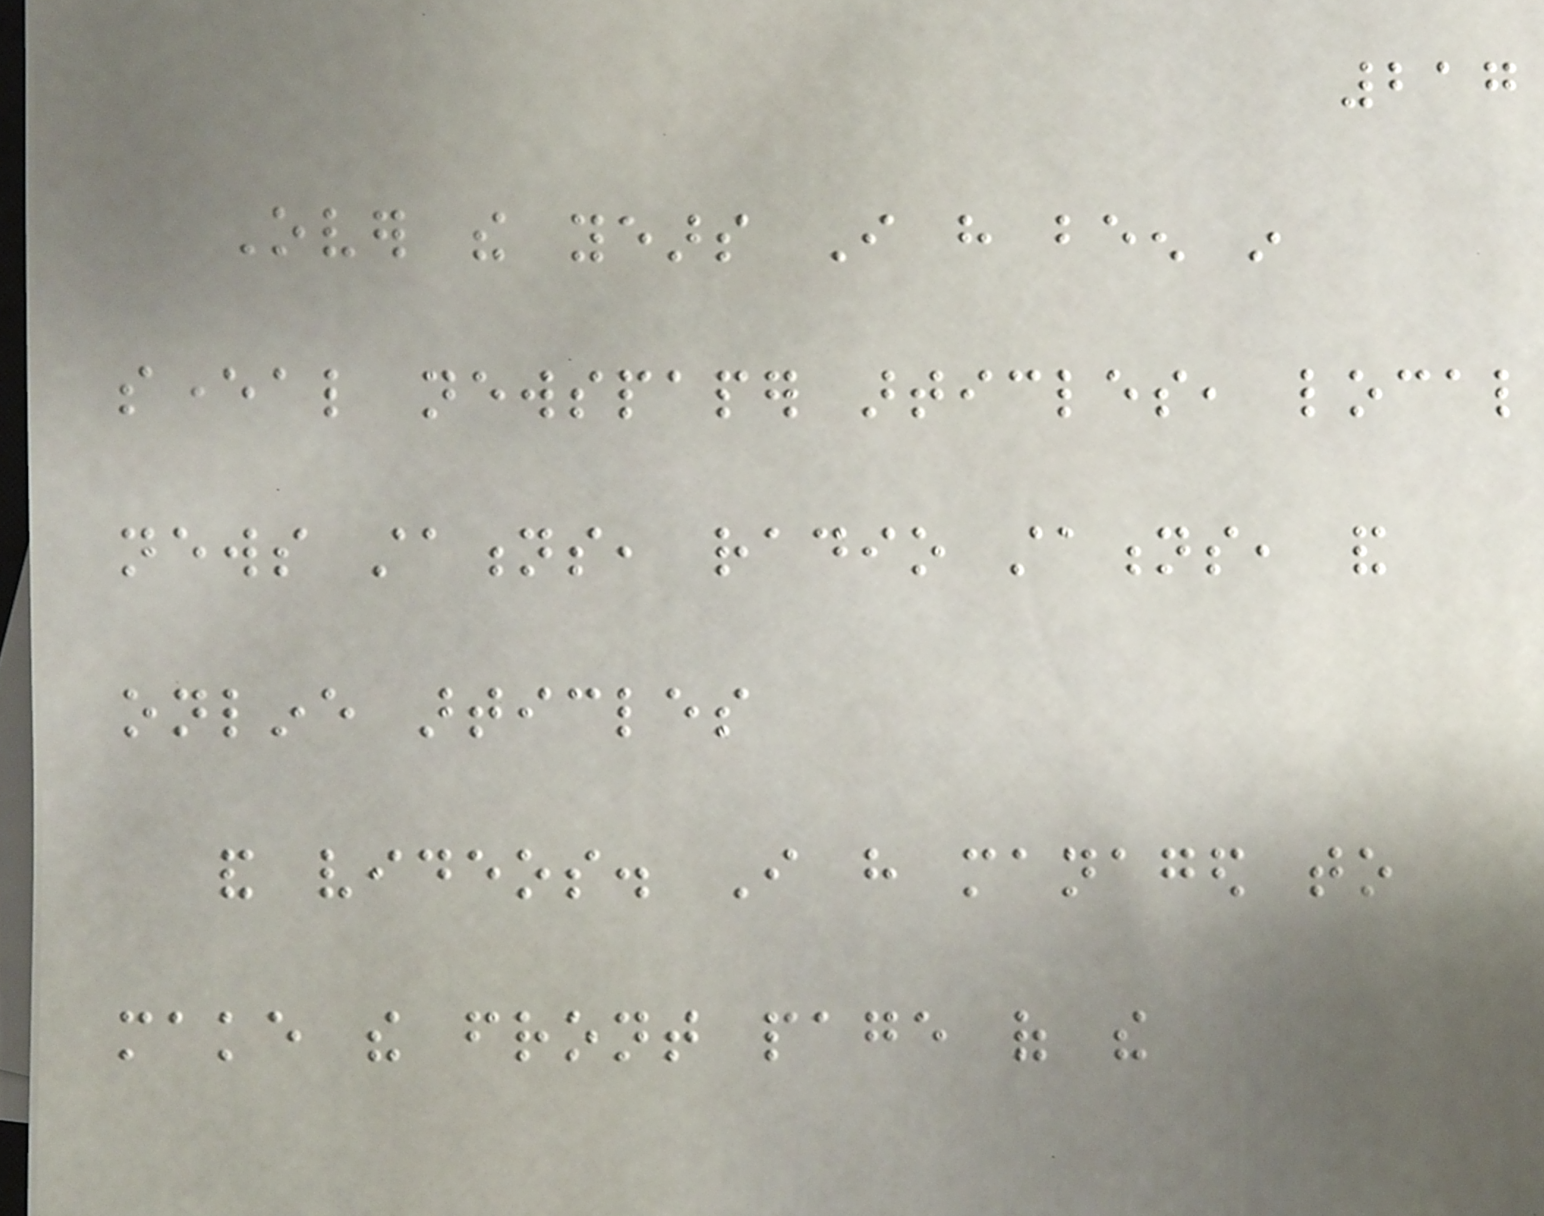217
Over the years I have been in
several newspaper articles, local
news stations, radio stations, and
online articles
and videos. I have managed to
make the front page of the
